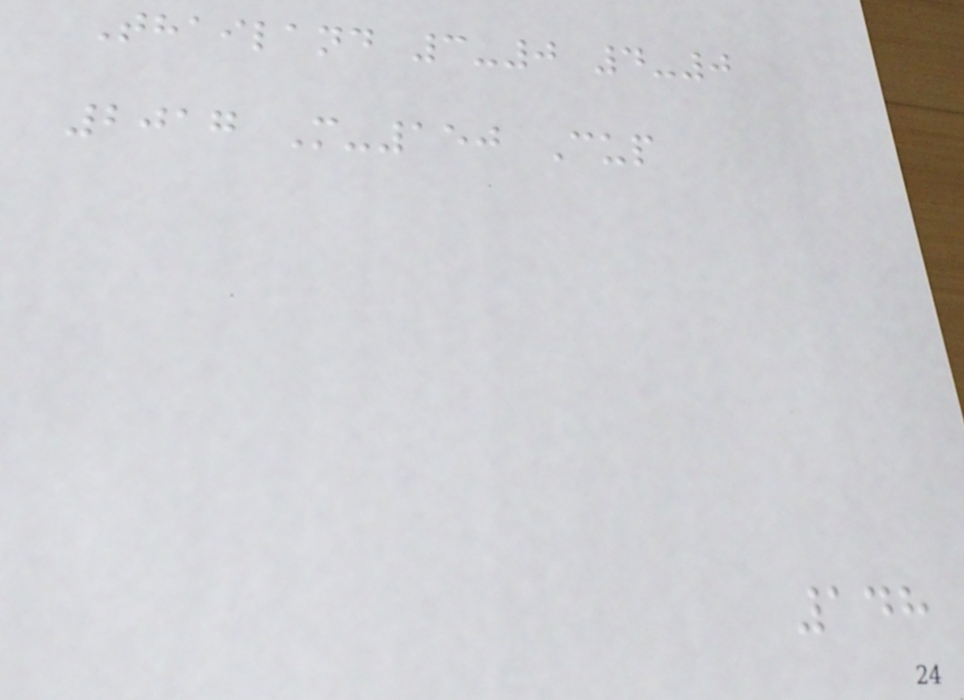Thailand 3-0 4-0
2017 M-150 Cup
148
